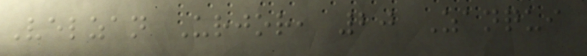Velzan Urjor, 20 Zanqui
